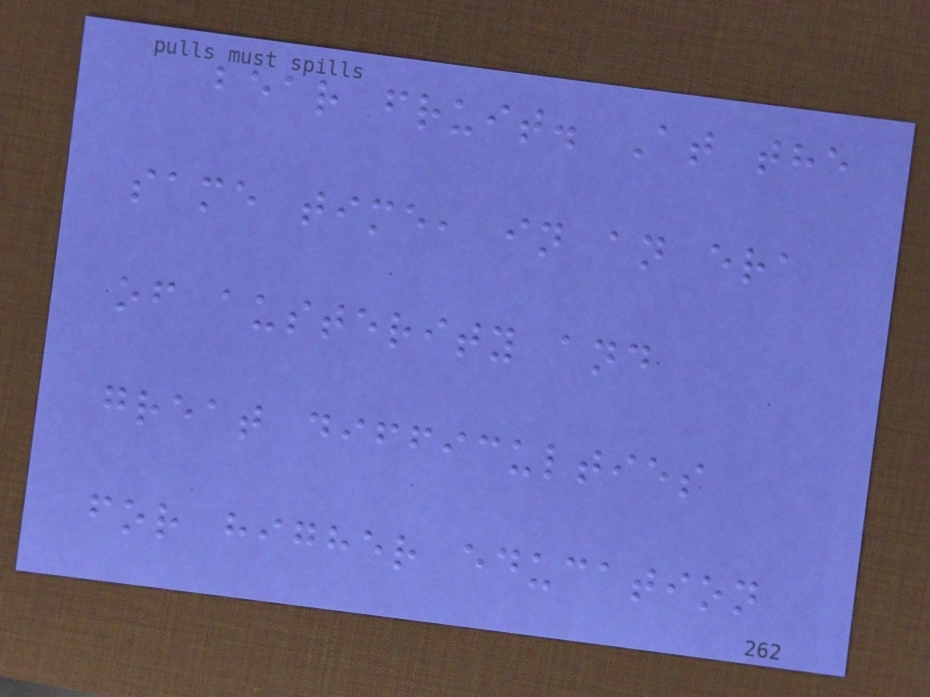bear fruit. At the
same time, in an era
of austerity and
great difficulties
for higher education
